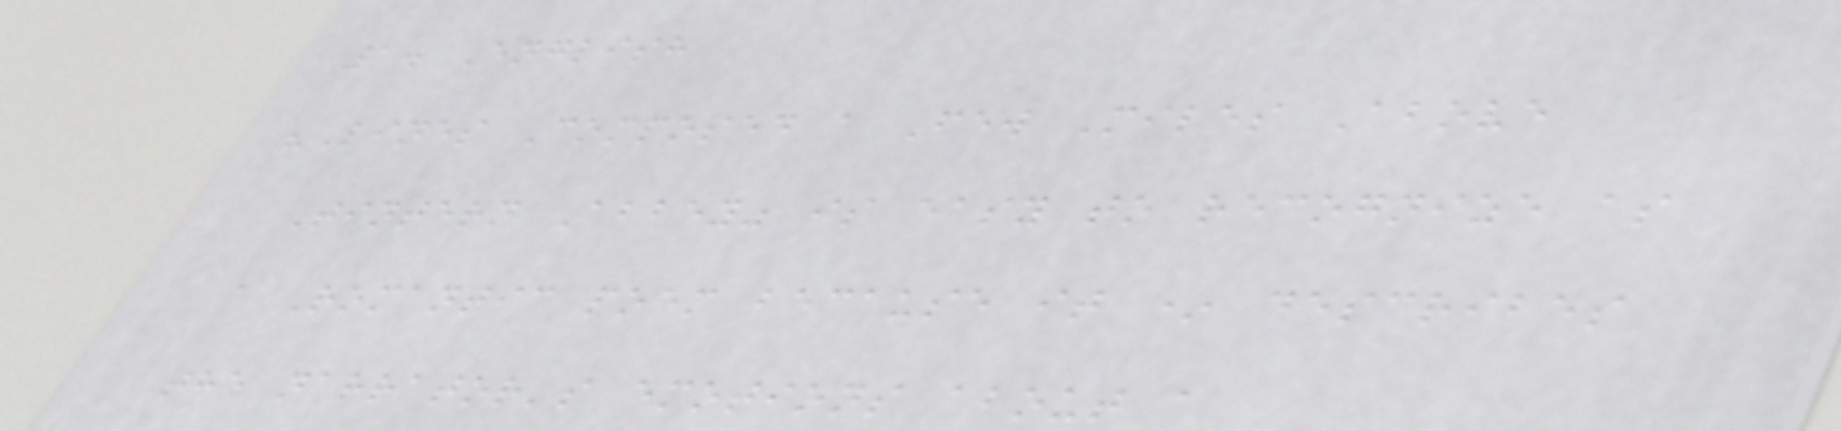1. English
"Lines Composed a Few Miles Above
Tintern Abbey" is easy to recognize as
a Romantic poem because it * describes
the narrator's emotions about a
